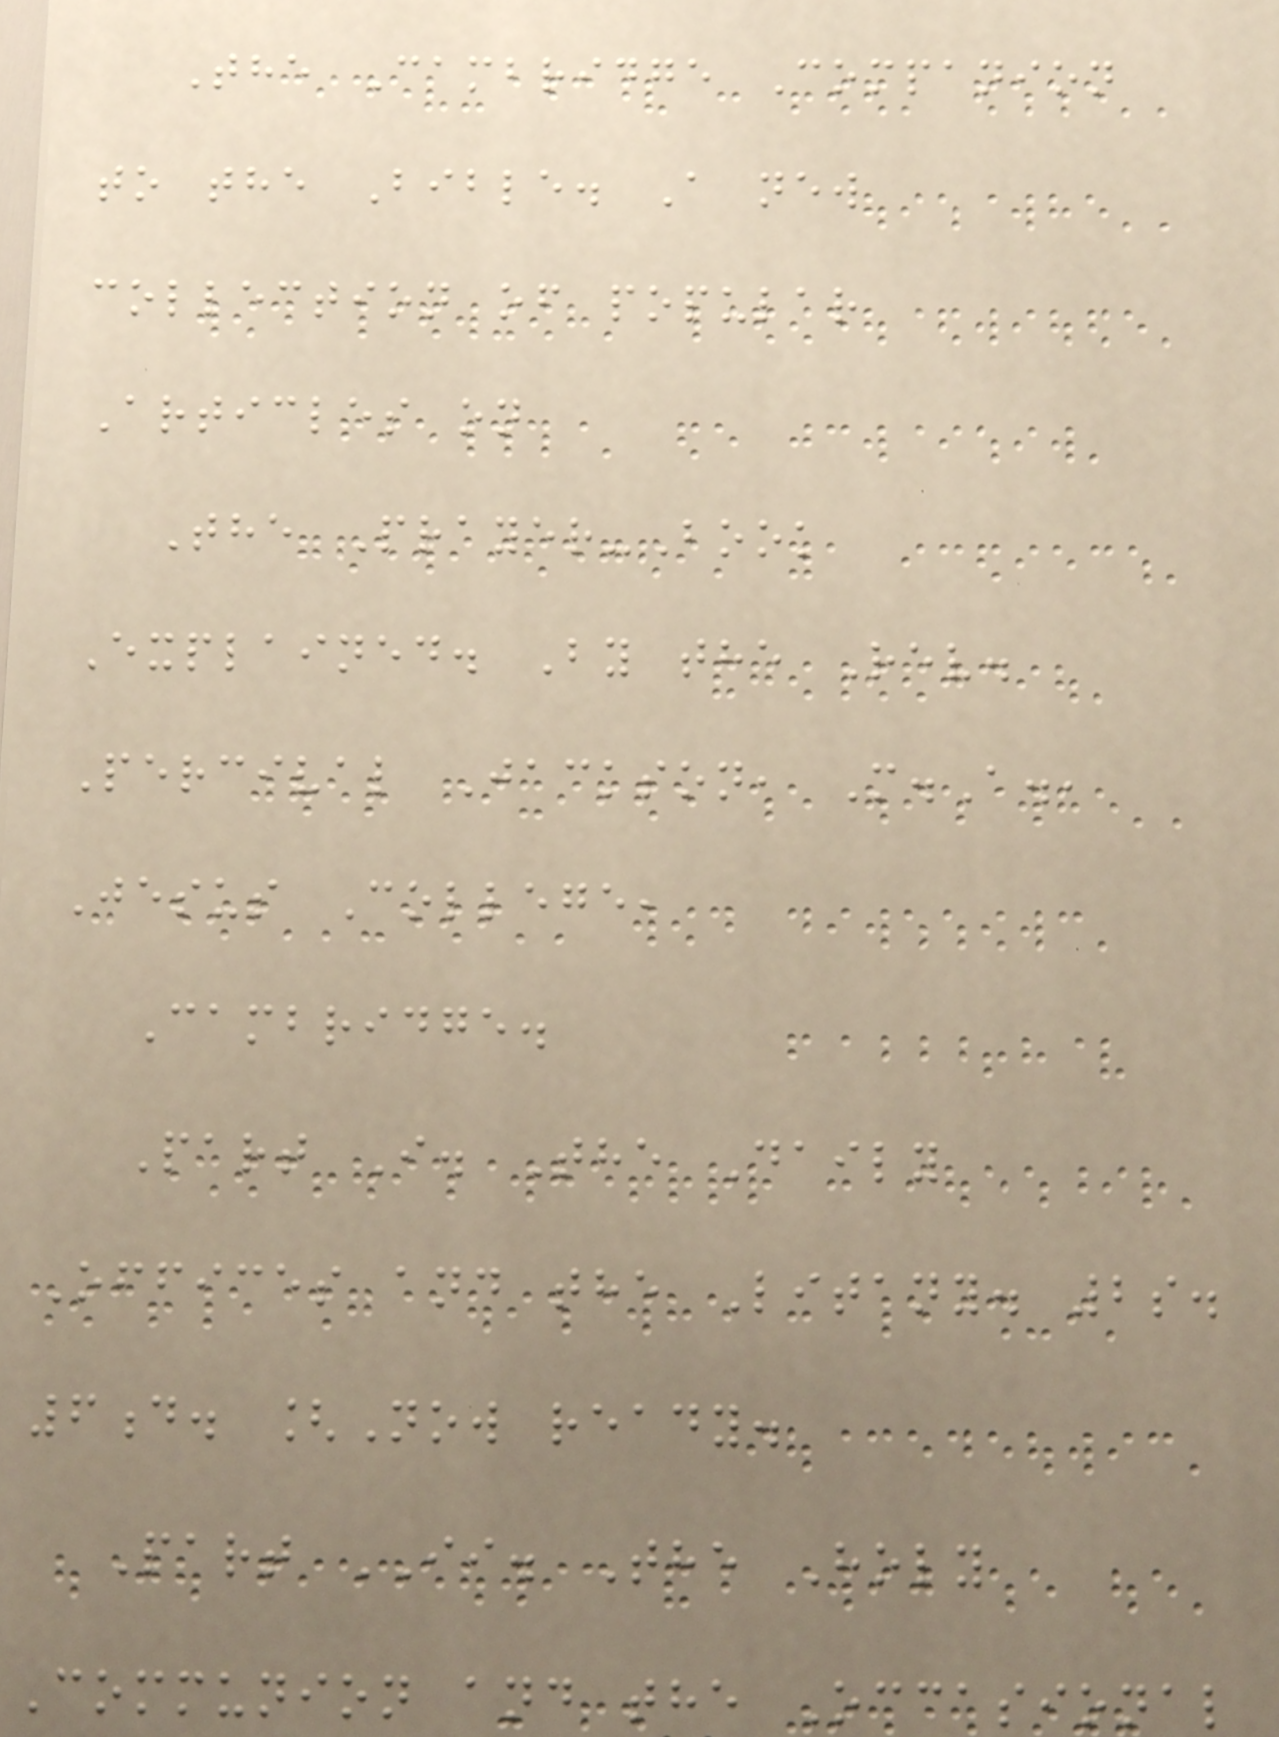The Cambridge Companion
to the Bible. A new
collection of popular
Articles on
The Prayer-Book
Explained. By the Rev.
Percival Jackson, M.A.,
Jesus College,
Cambridge.
Part I. The Daily
Offices and the Litany. 2s.
6d. [Now ready.
Part II. The Holy
Communion and the Occasional
